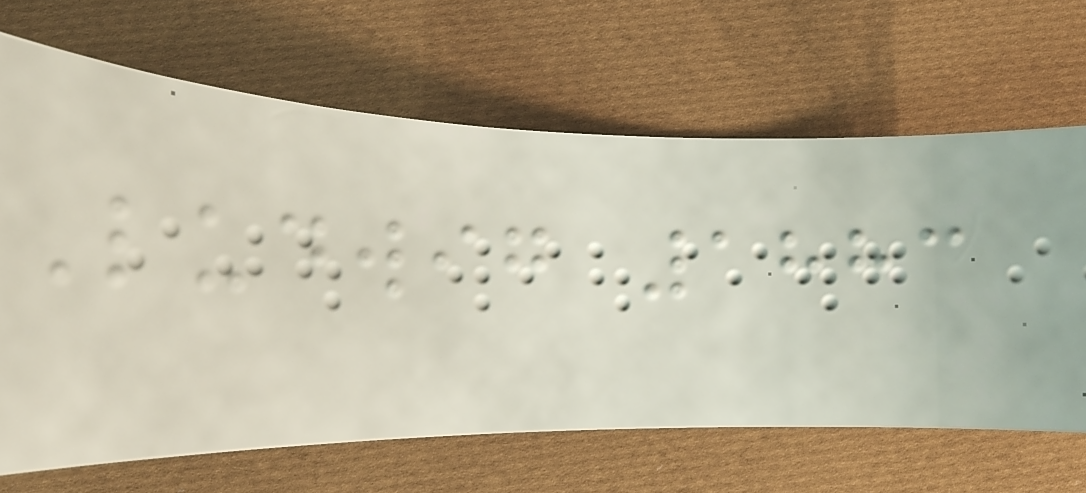Ludwig 1883
